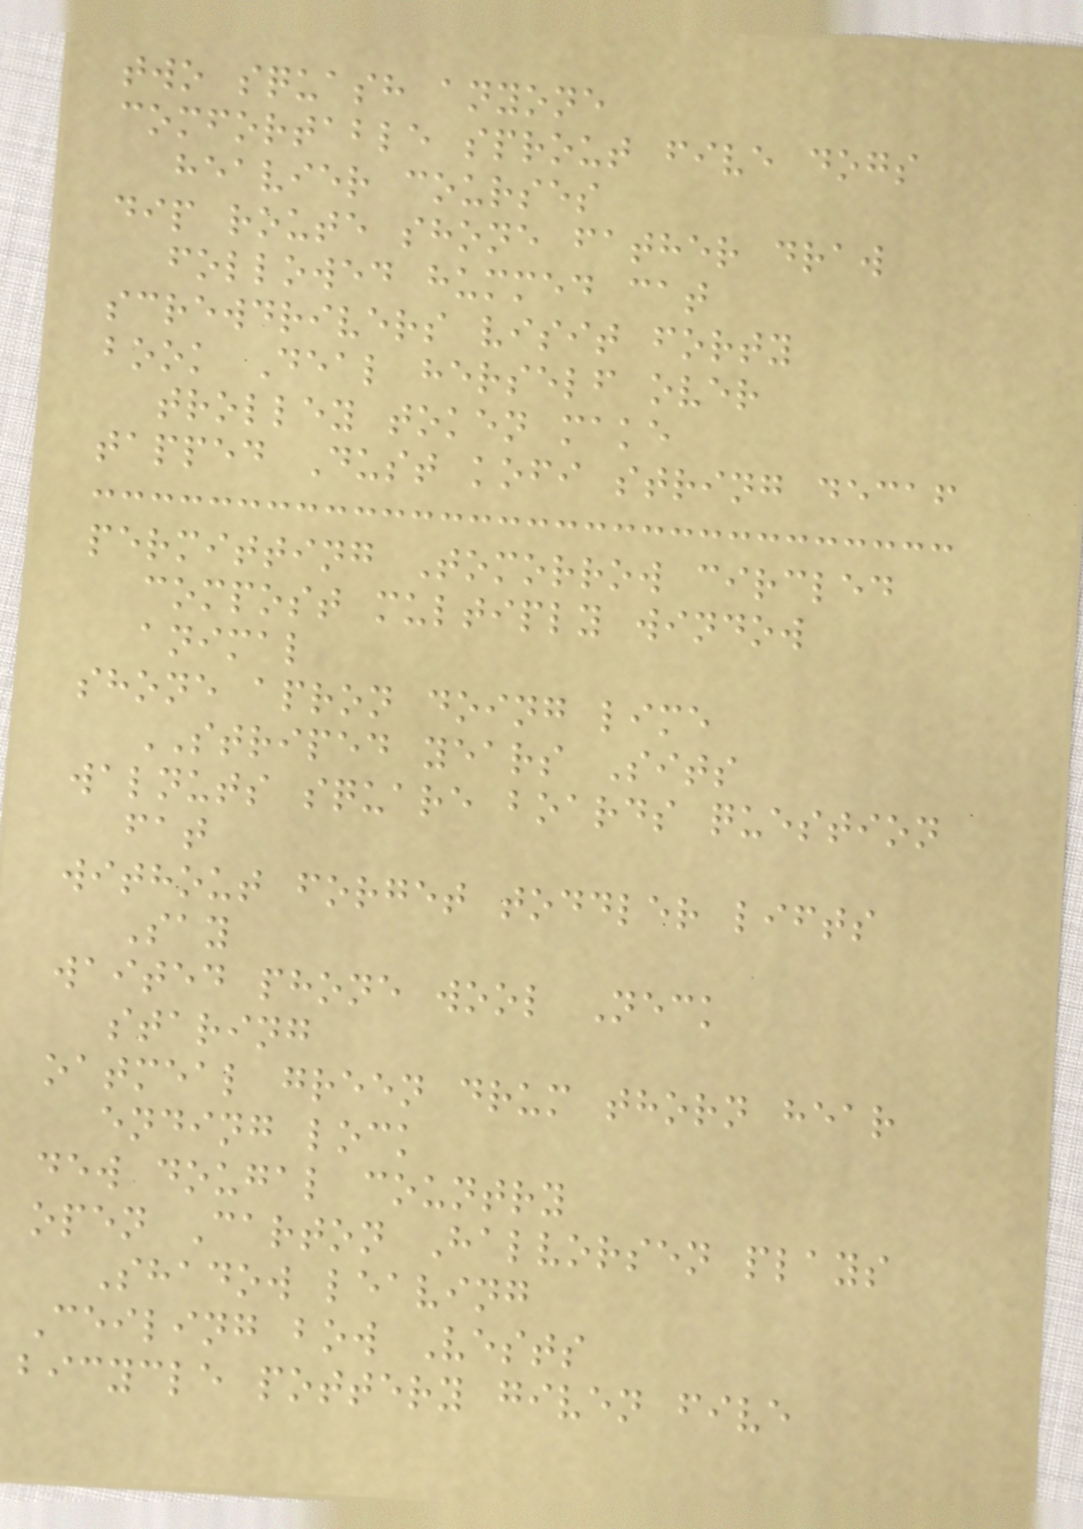two squash anyone
comfortable sprout five dogs
heavier courses
dip route shone father draw
followed hummed cat
screwdrivers visit forty
book Deal herself over
trolley token make
tapped Dust kofi string decaf
permitting Tomorrow circled
compost multiply window
animal
shone apron doing lime
STRIPED years Sits
walnuts square boards question
fat
without forget toddler lifts
Say
waited phone wool Neck
staring
oatmeal green drum thorn hear
ending lock
dew dougal country
open Carton Halvorsen plays
Shadow leaving
Ceiling bow Vests
bicycle pottery given five
